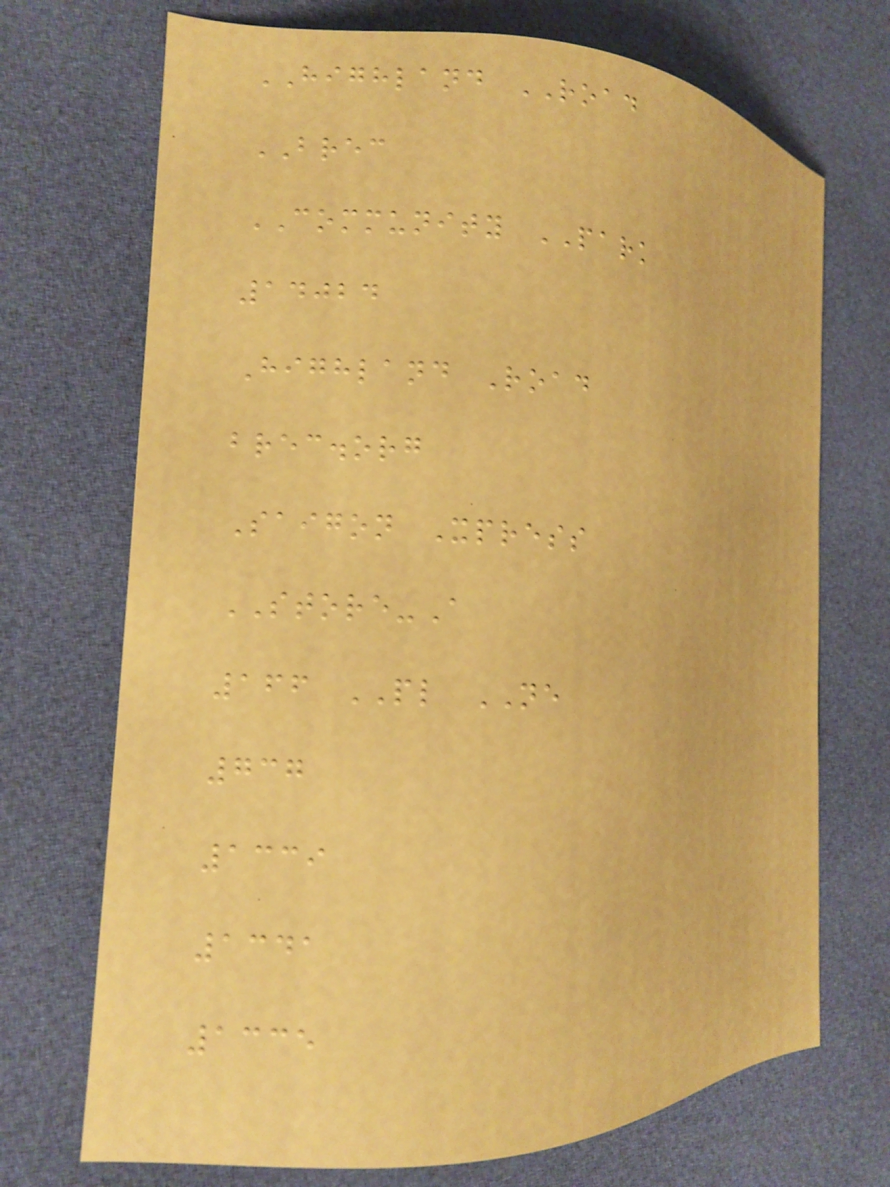HIGHLAND ROAD
BREC
COMMUNITY PARK
14024
Highland Road
brec.org
Saigon Xpress
STORE-A
166 PL NE
737
1339
1341
1335
